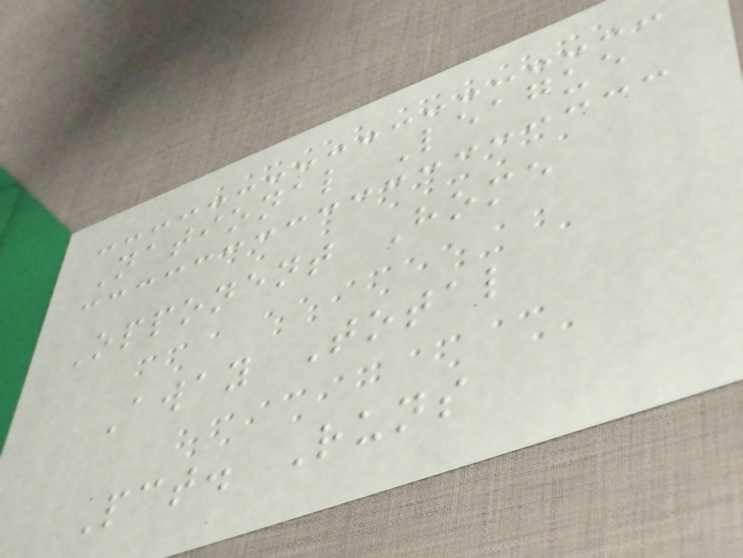National League
Opponent Home
Away Total
Pct. Runs
